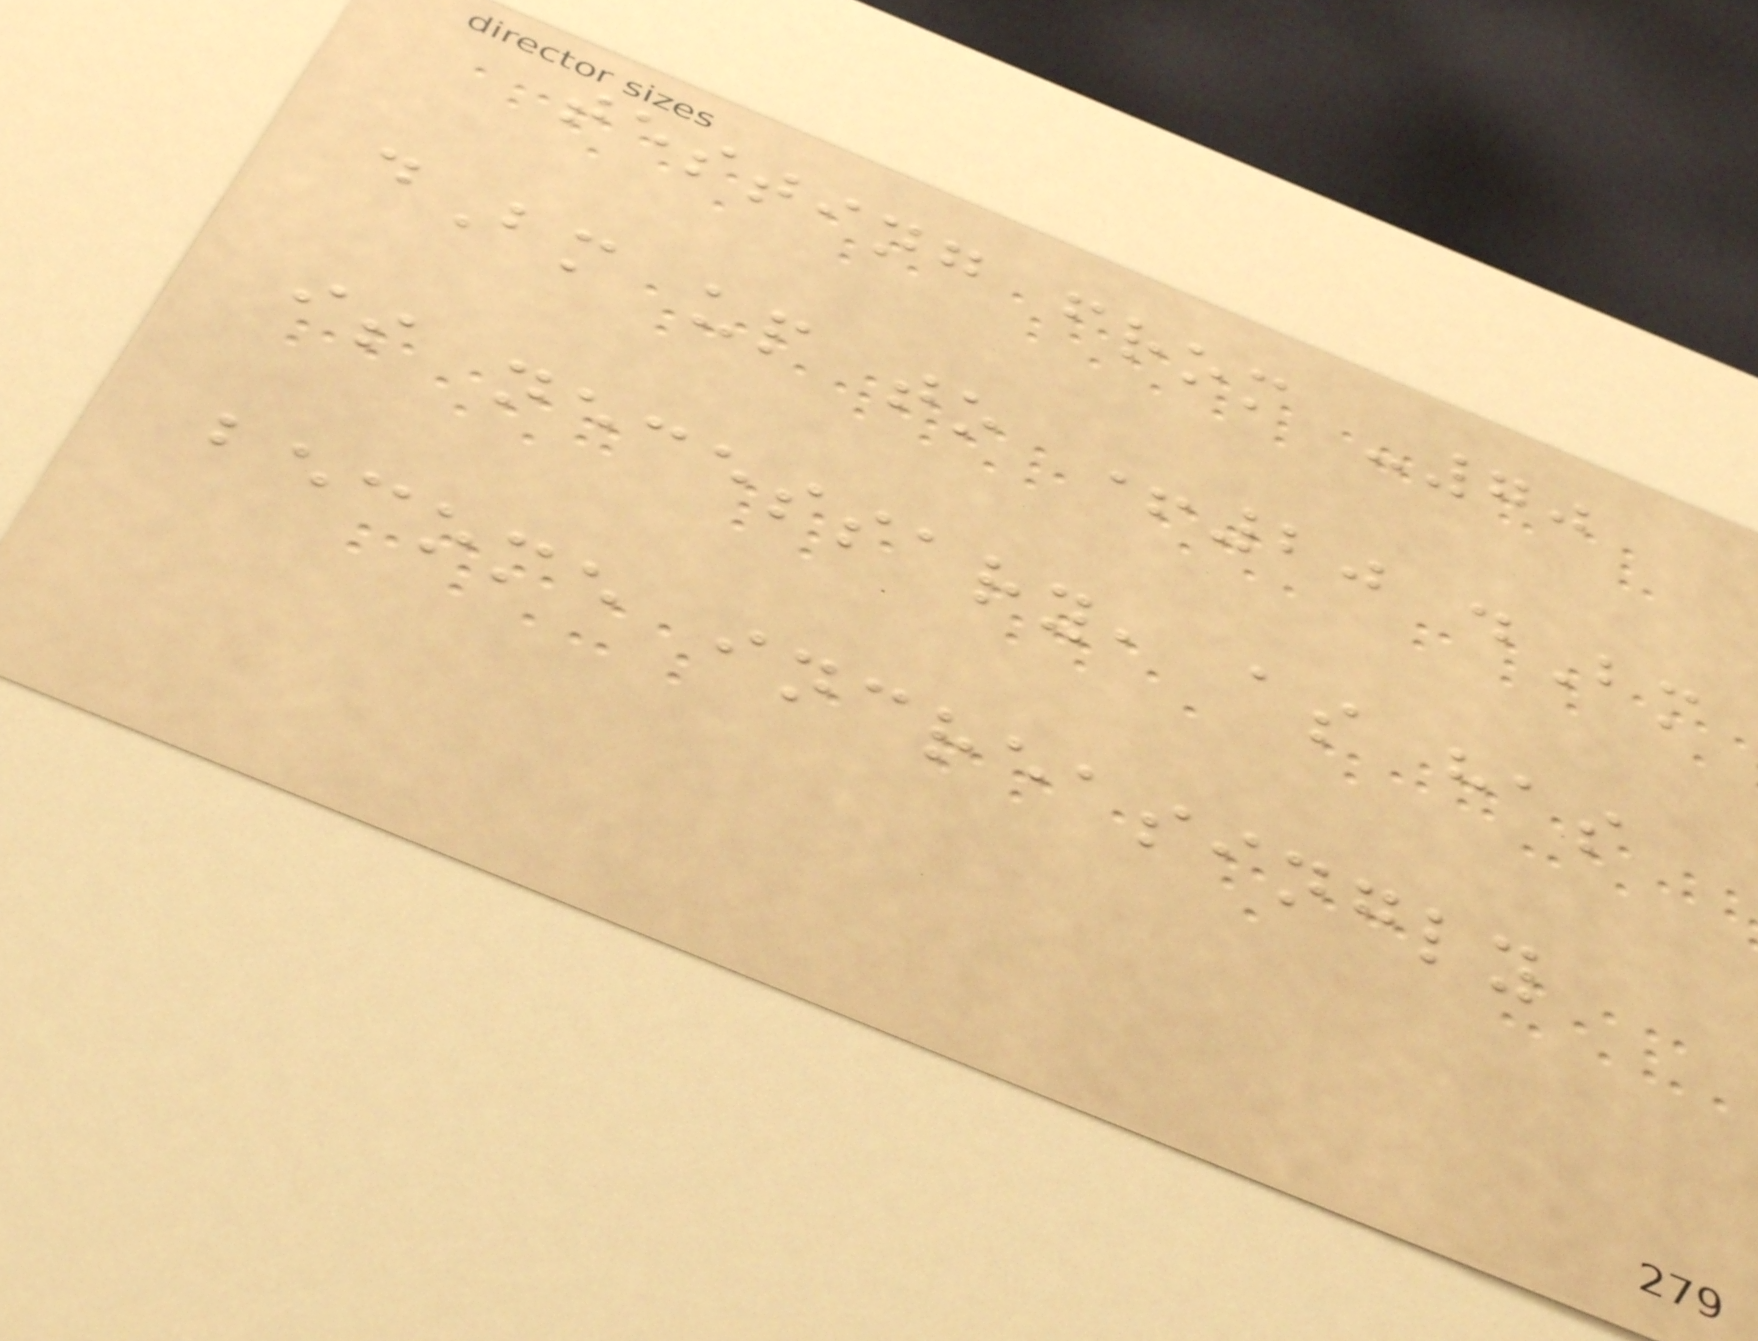testing from -70
dBm up to +20 dBm
is necessary, as has
become increasingly
